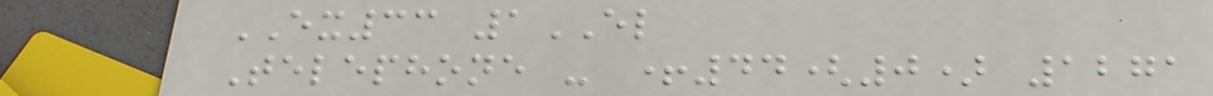EX33 1EL
Telephone - +44(0) 1271
